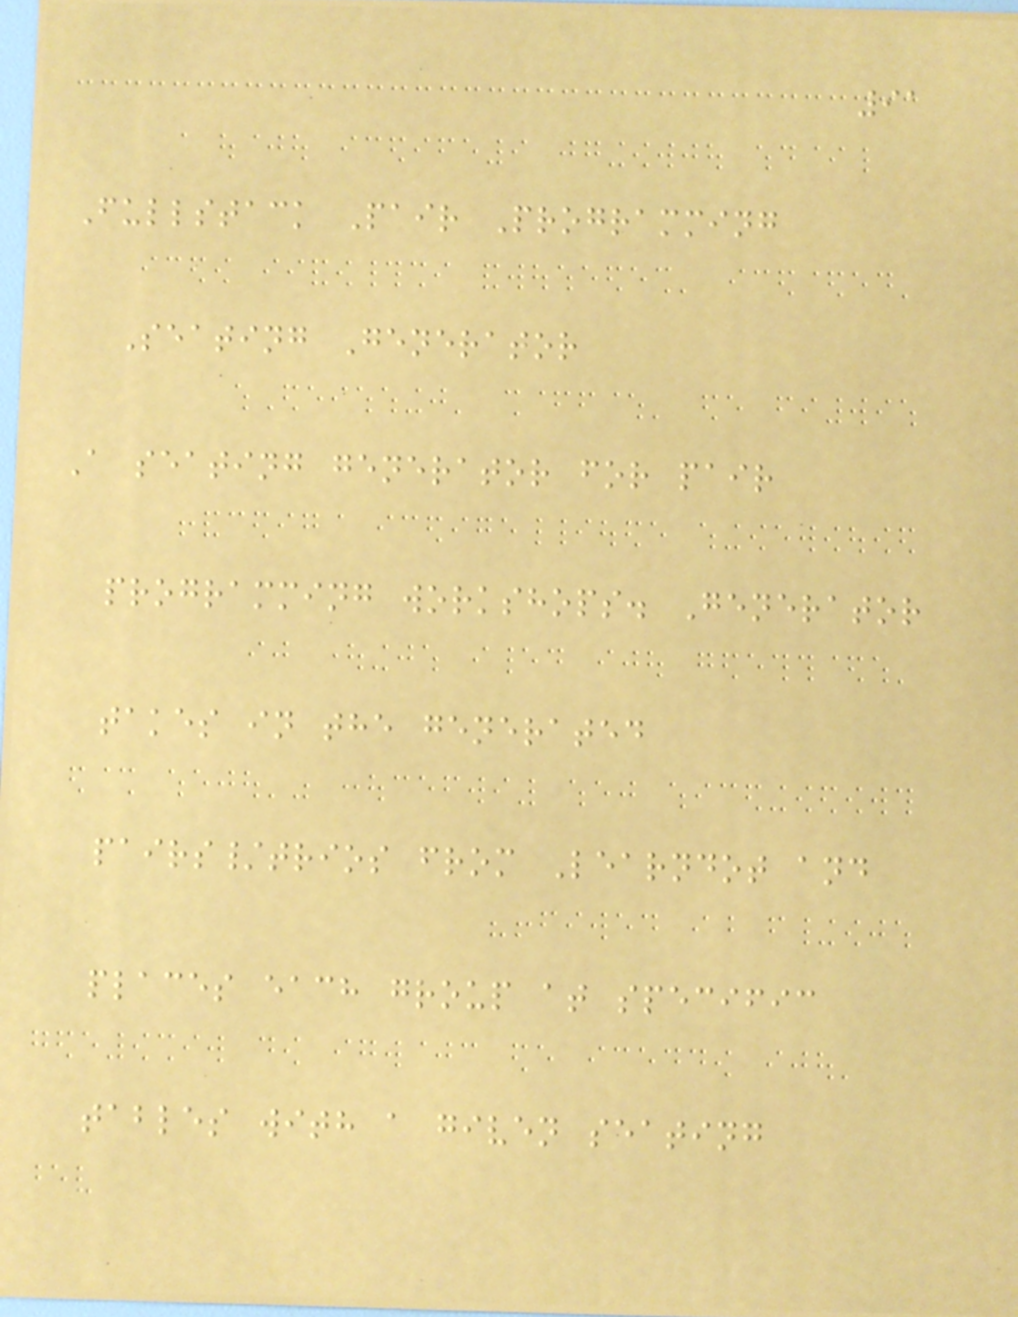91
Fullstack Pair Programming
Seating Generator
A seating generator for pair
programming workshops. Generator
takes in the generated
pairs/trios from Learndot and
places each group at specific
tables with a given seating
